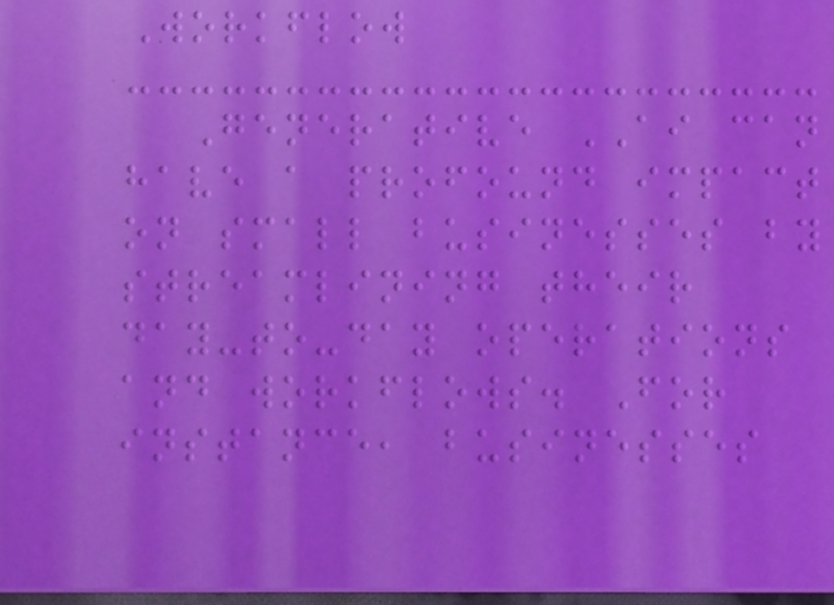Workflow
Generative AI can
have a profound impact
on small businesses by
streamlining their
day-to-day operations
and workflows. For
instance, businesses
